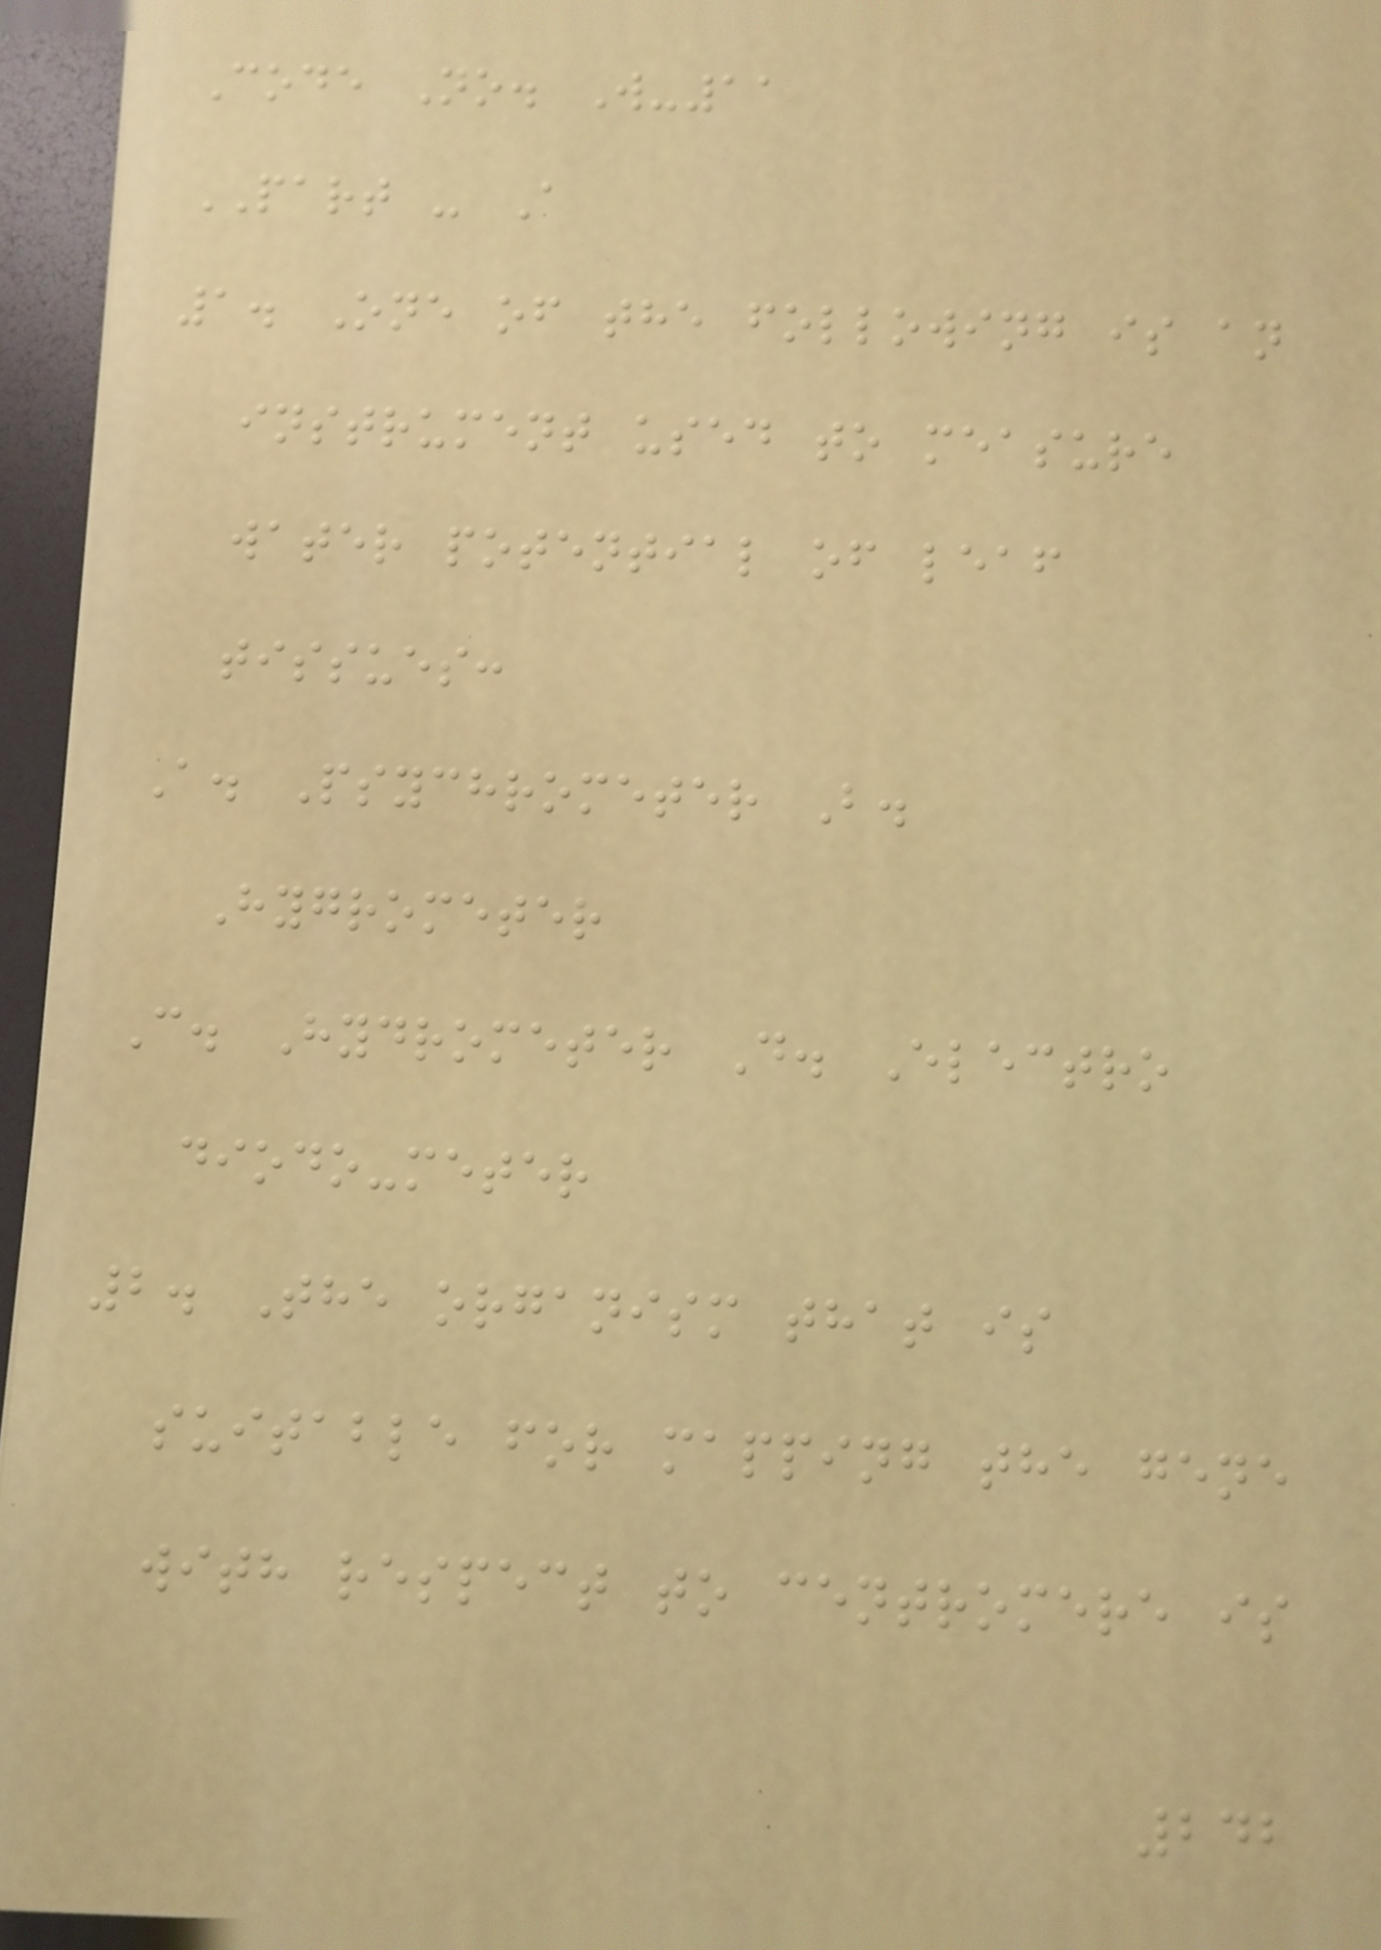Code No. W-11
PART - A
1. One of the following is an
instrument used to measure
water potential of leaf
tissues:
A. Psychrometer B.
Hygrometer
C. Hydrometer D. Electro
diodo-meter
2. The organism that is
suitable for mapping the gene
with respect to centromere is
242
